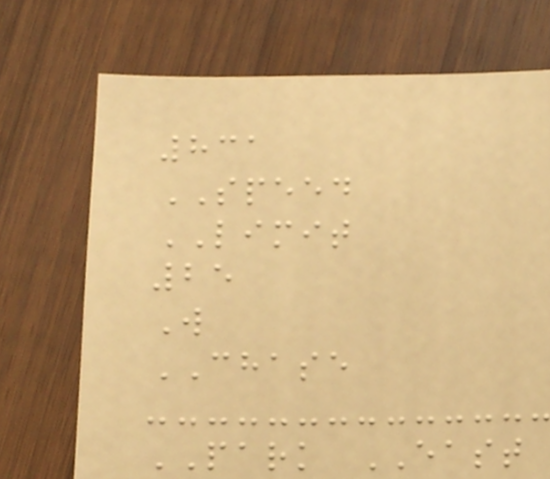831
SPEED
LIMIT
25
W
CHASE
PARK EAST
